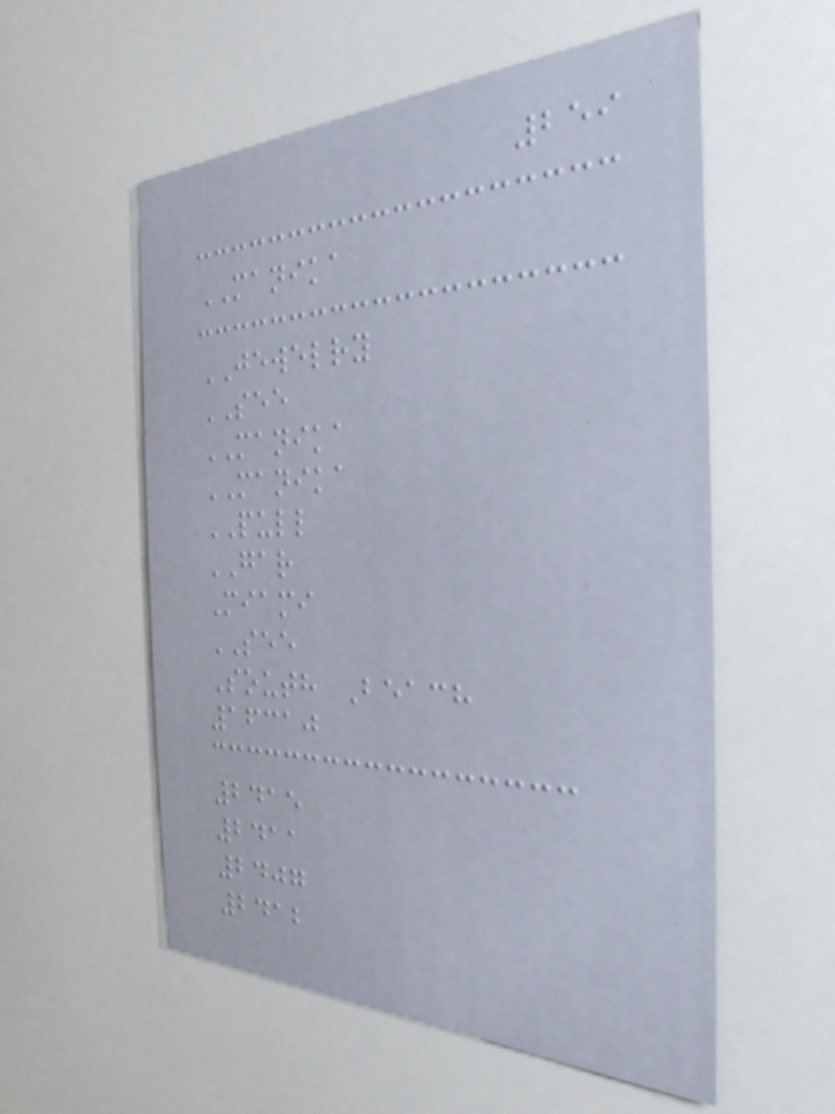259
MANIKA
JEWELRY
SEE
MANIKA
MANIKA
PULL
GAR
Miami
SEE
South Beach
16310
2415
2411
2407
2412
